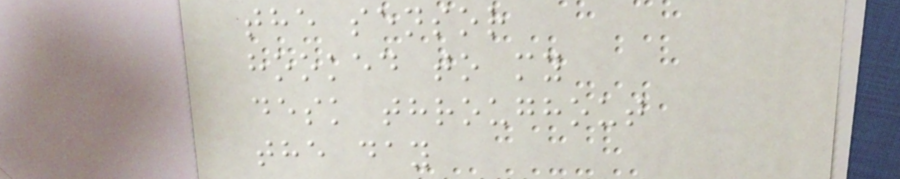the sensor
hooked to my
desk throughout
the day
